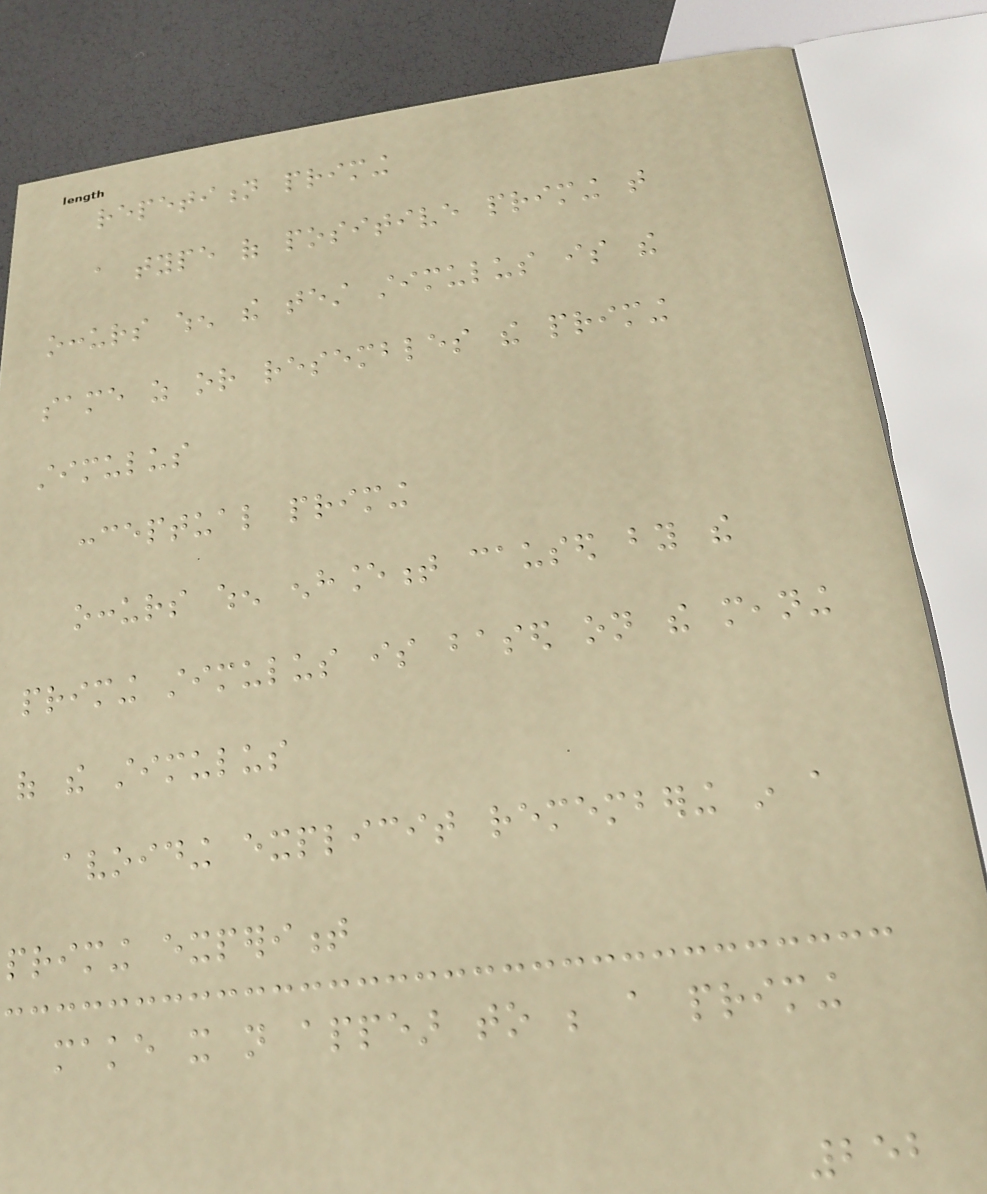repetition priming
a type of positive priming that
occurs when the test stimulus is the
same as or resembles the priming
stimulus
conceptual priming
occurs when enhancement caused by the
priming stimulus is based on the meaning
of the stimulus
avoiding explicit remembering in a
priming experiment
make it not appear to be a priming
252
